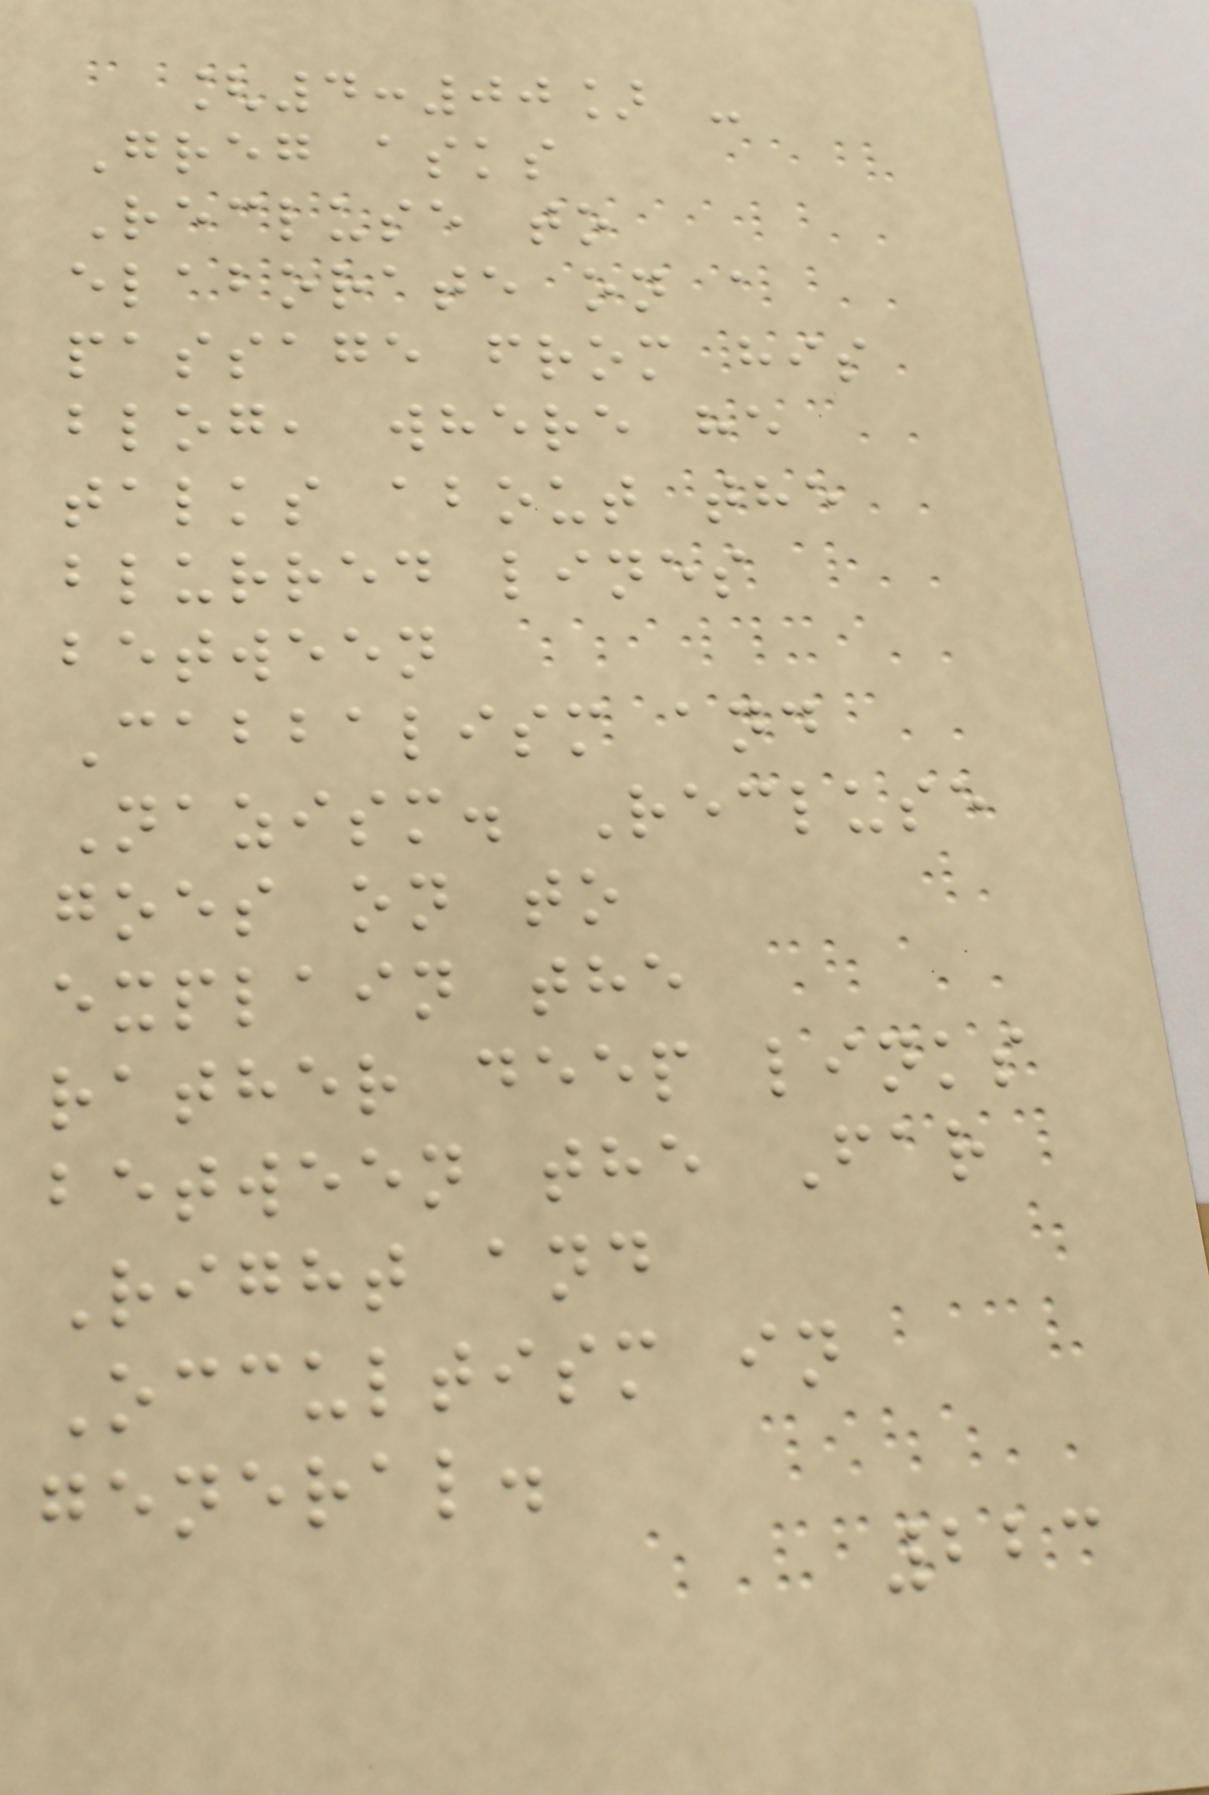[4:00] -
Greg asks
Recluse to
elaborate on a
passage from his
blog, where he
talks about the
blurred lines
between
Cabbalism and
Nazism. Recluse
goes on to
explain the
rather deep links
between the Far
Right and
Occultism in
general.
223
